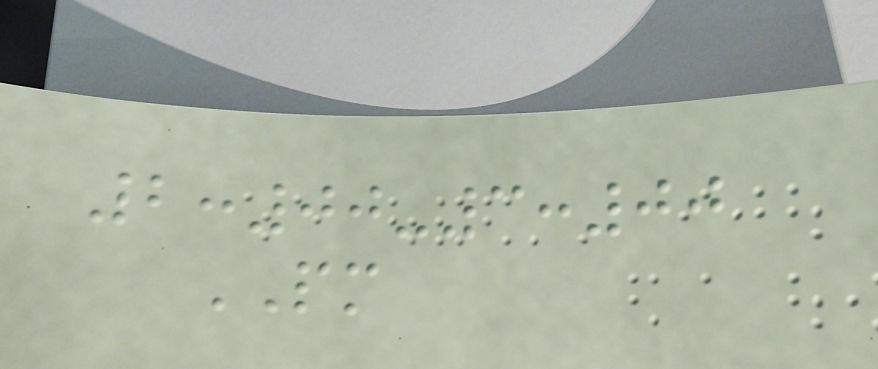2:00-3:00
PM
